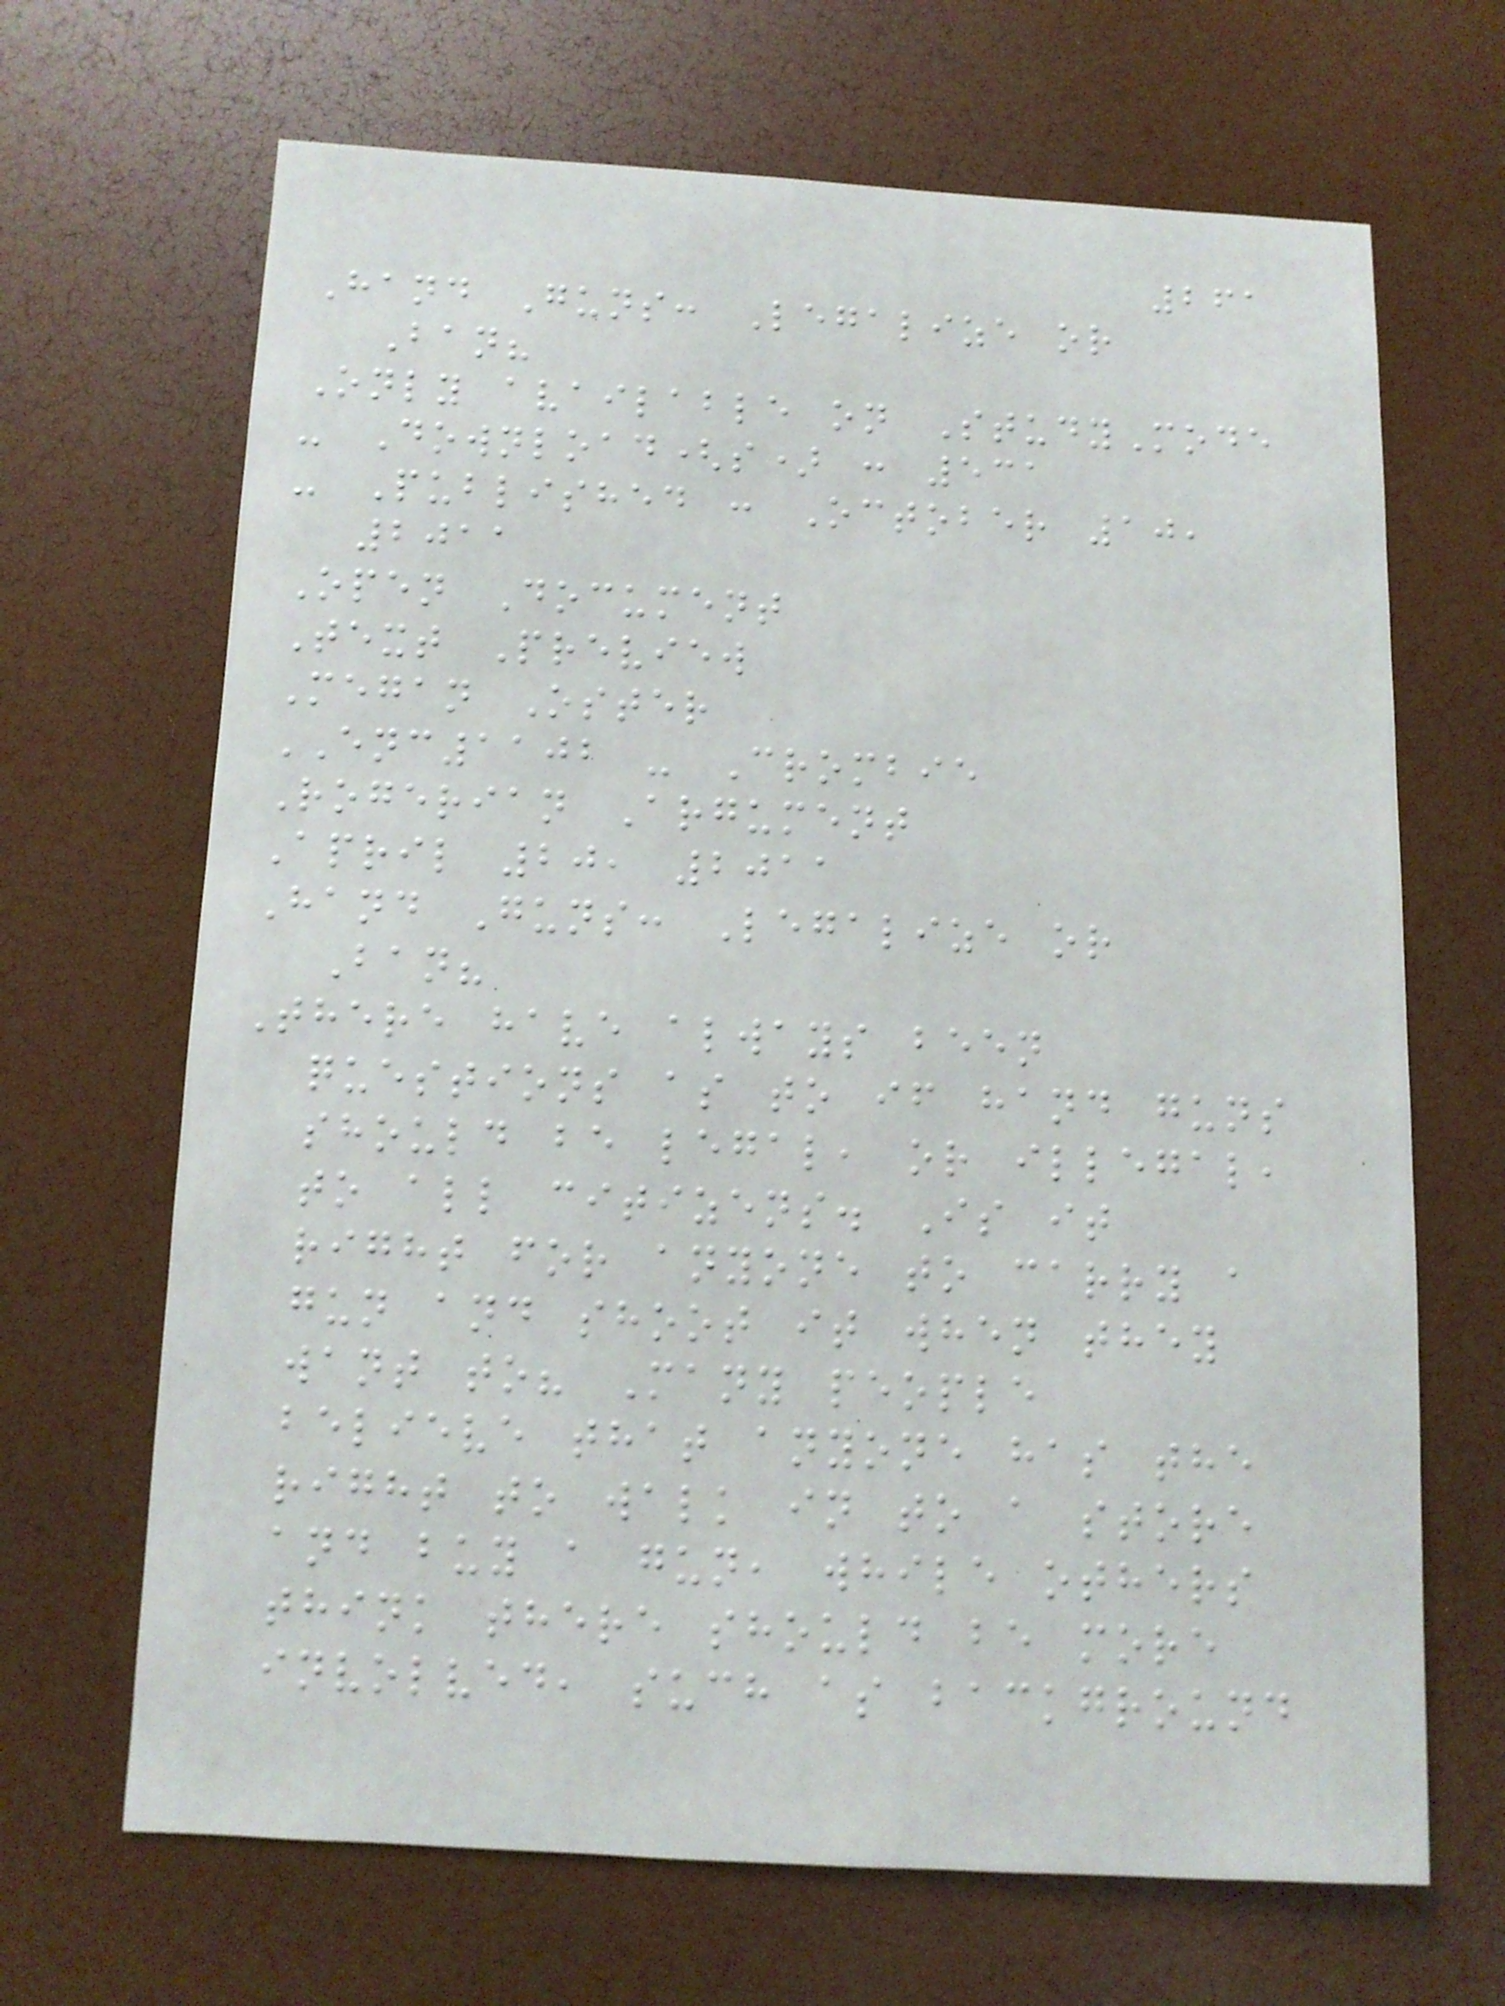261
Hand Guns: Legalize or
Ban?
Only available on StudyMode
- Download(s) : 531
- Published : October 10,
2011
Open Document
Text Preview
Megan Oster
ENC1102 - Crombie
Rogerian Argument
April 20, 2011
Hand Guns: Legalize or
Ban?
There have always been
questions as to if hand guns
should be legal, or illegal,
to all citizens. Is it
right for anyone to carry a
gun and shoot it when they
want to? Many people
believe that anyone has the
right to walk in to a store
and buy a gun, while others
think there should be more
involved, such as background
